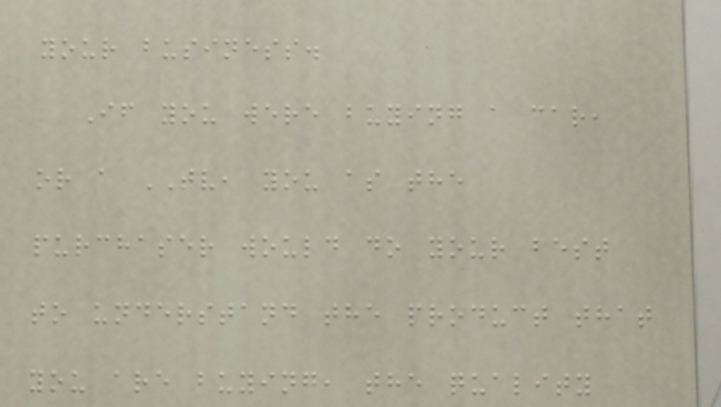your business.
If you were buying a car,
or a TV, you as the
purchaser would do your best
to understand the product that
you are buying, the quality
